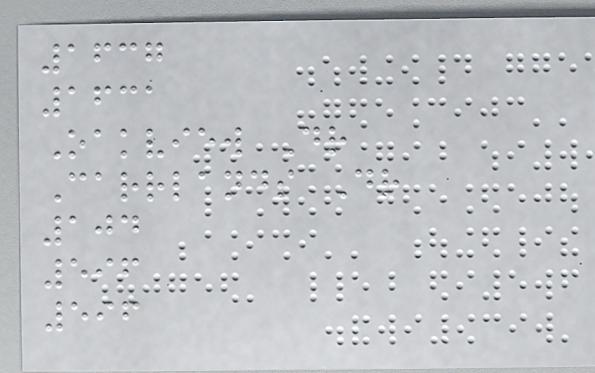1637
1631
Oakview Dr
Carrlands Dr
104
596
596
